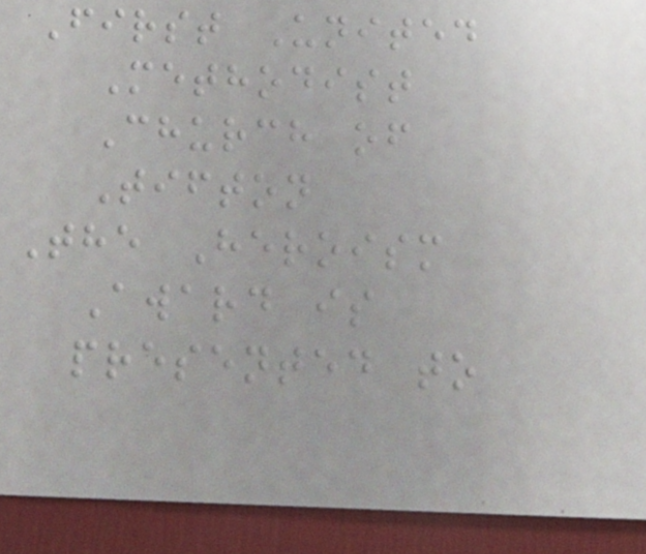First United
Methodist
Church of
Tifton
The Heroism
Award is
presented to
